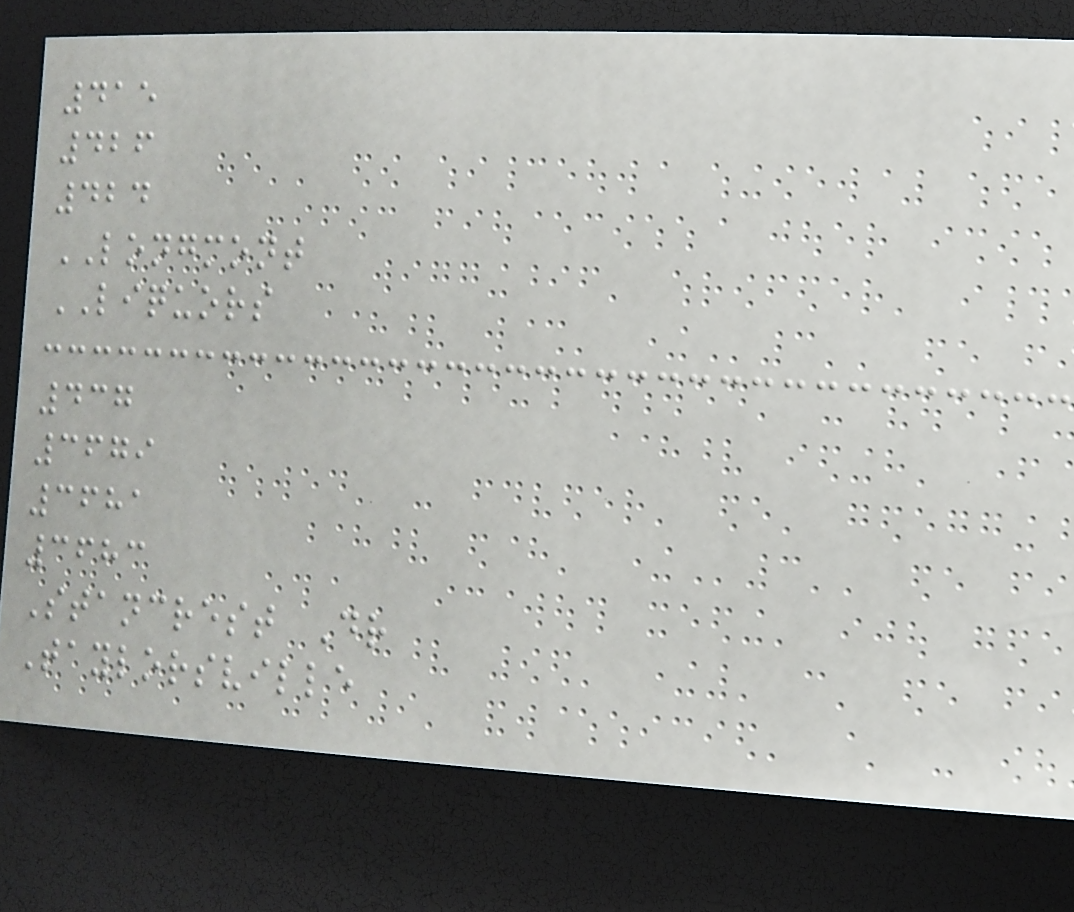415
426
424
LONGMONT
LIQUORS
437
3679
3681
3683
Stancrest Dr
Taylorsville
